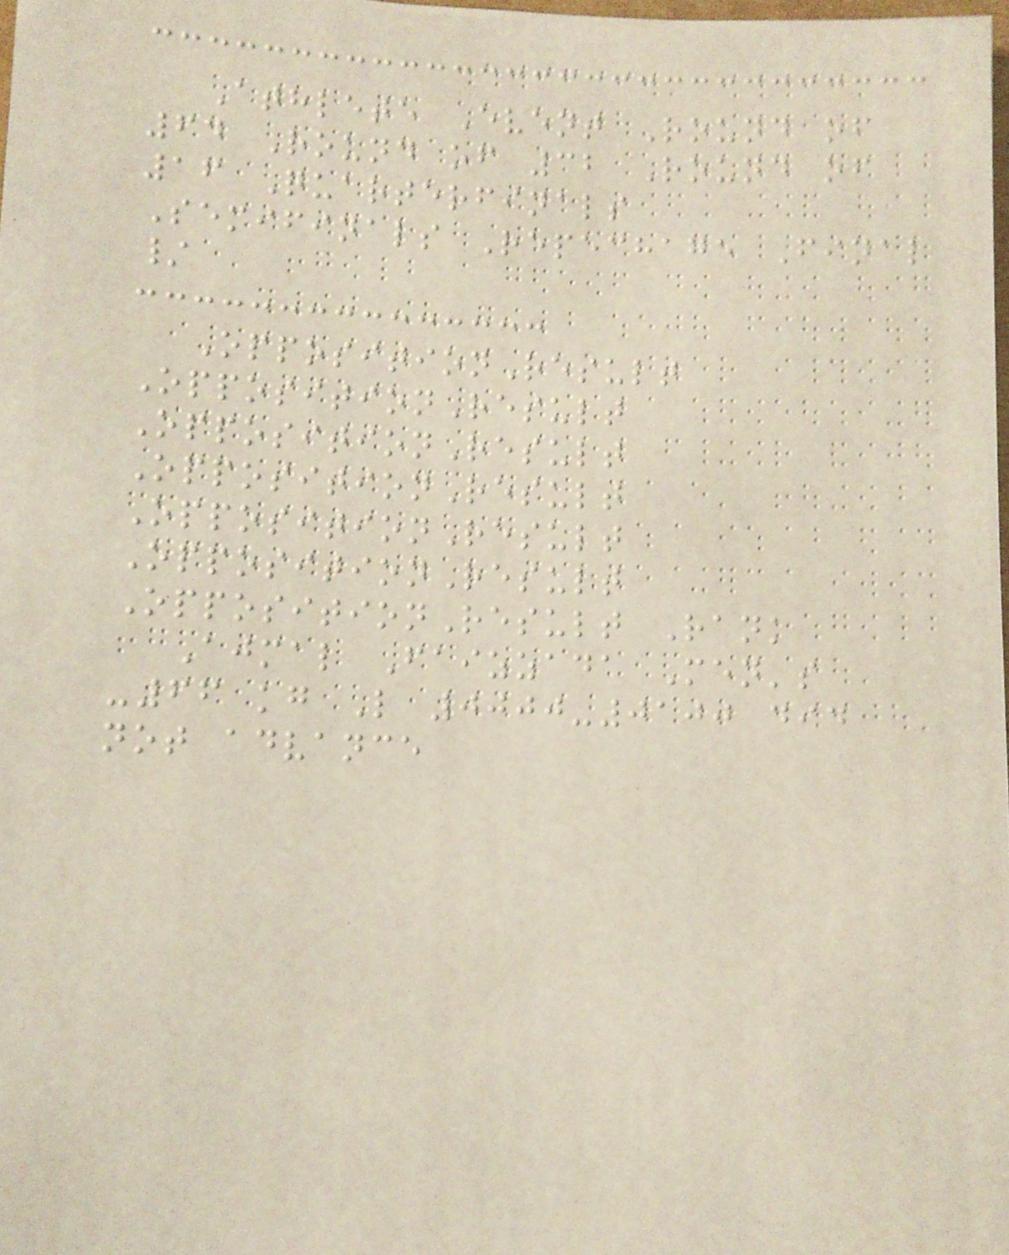Athlete Event Round of
64 Round of 32 Round of
16 Quarterfinals
Semifinals Repechage Final
/
OppositionResult
OppositionResult
OppositionResult
OppositionResult
OppositionResult
OppositionResult
OppositionResult Rank
Ajmal Faizzada Men's
-66 kg L 0000-0100 did
not advance
